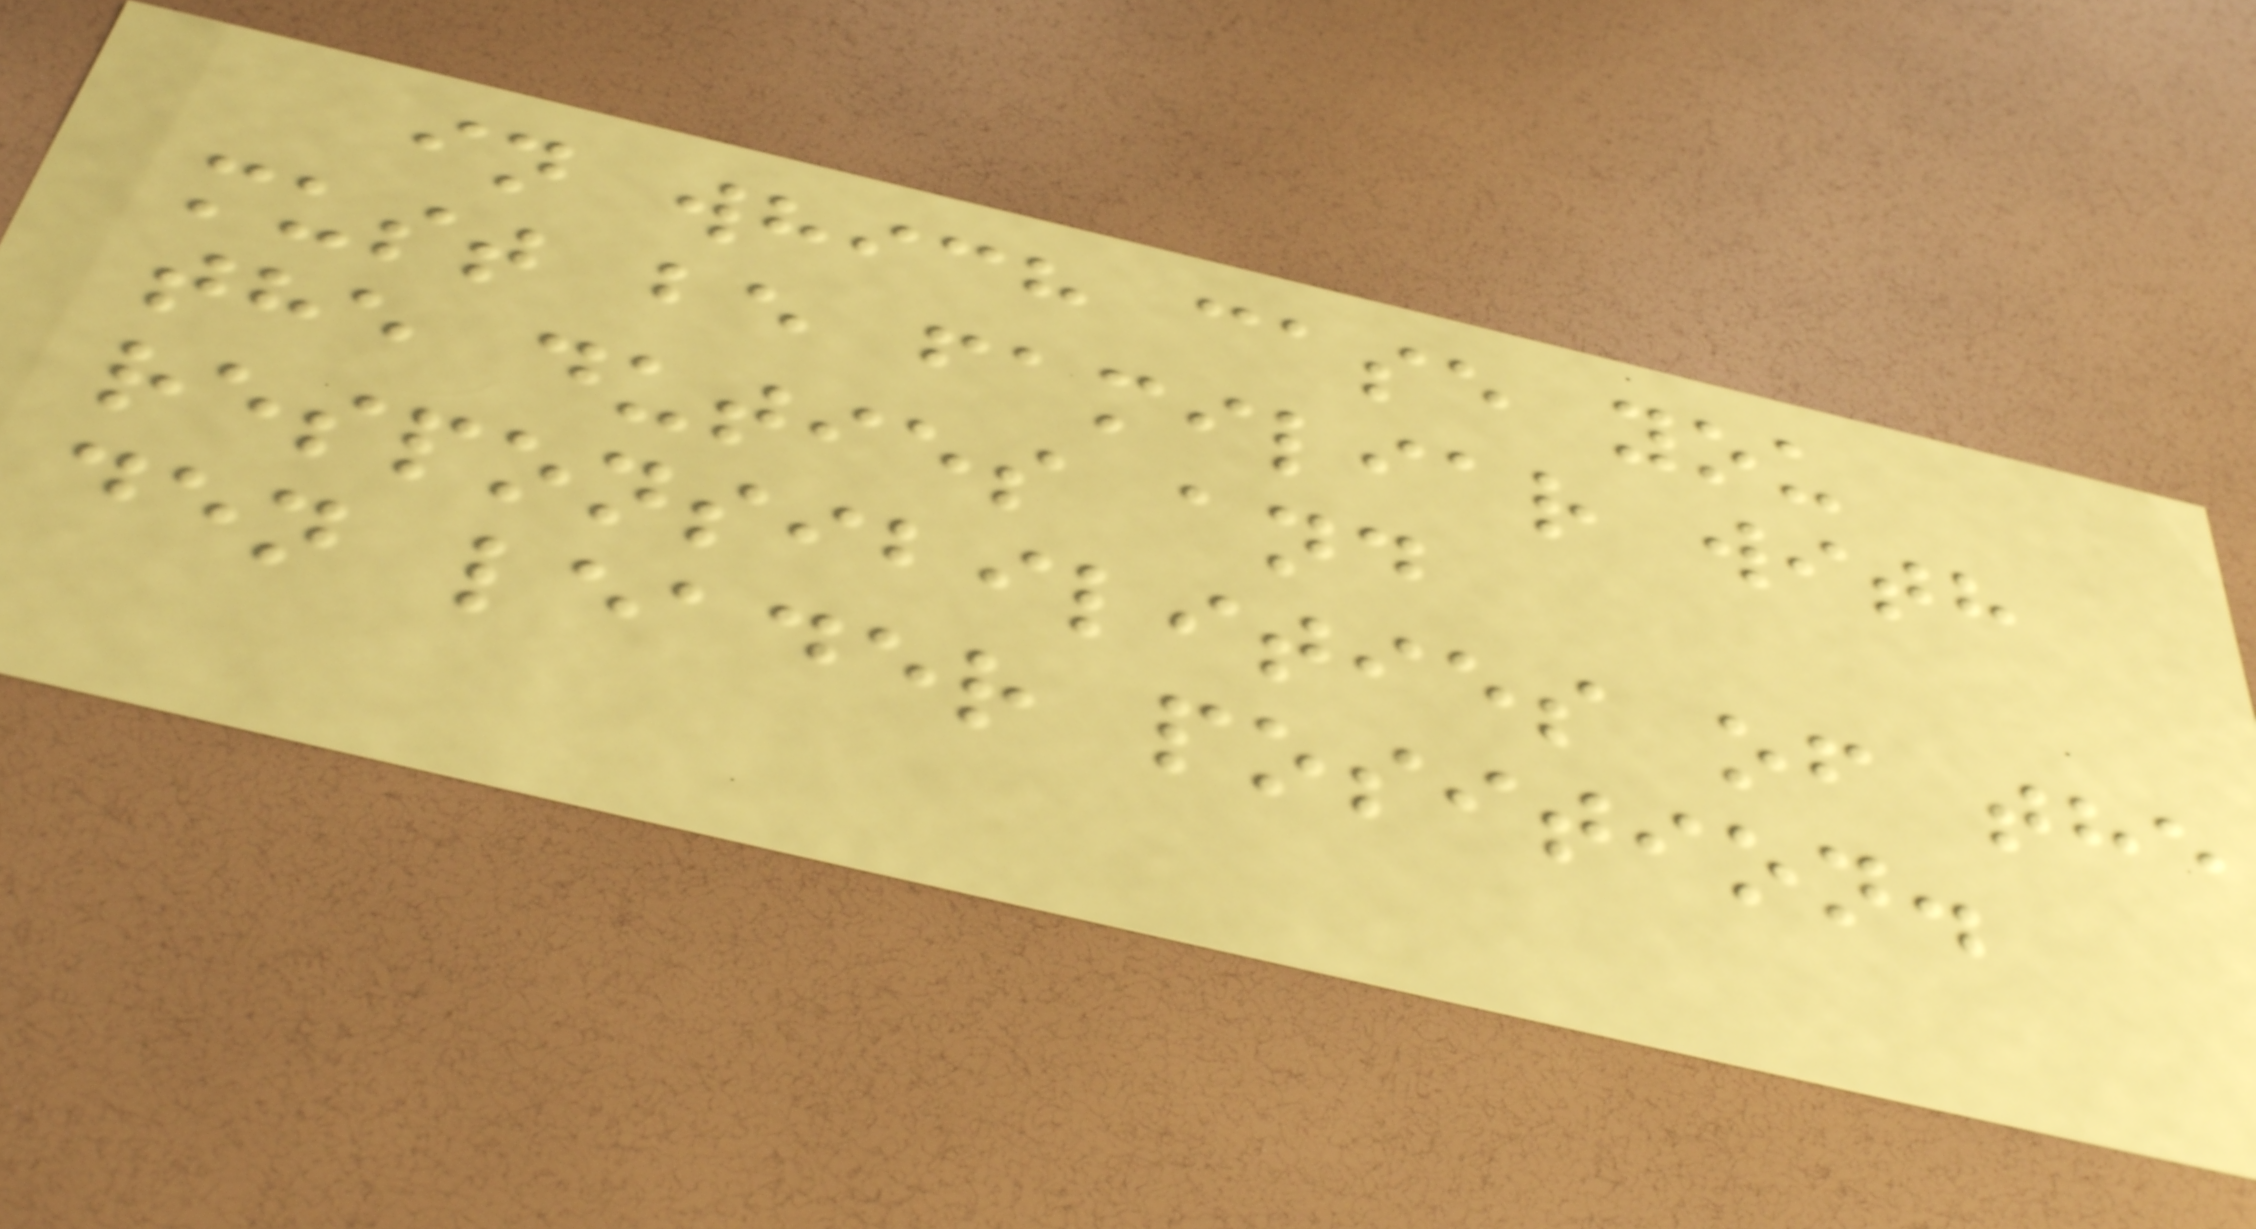in which case you
must be familiar with
the duties and
responsibilities of the
den leader position.
